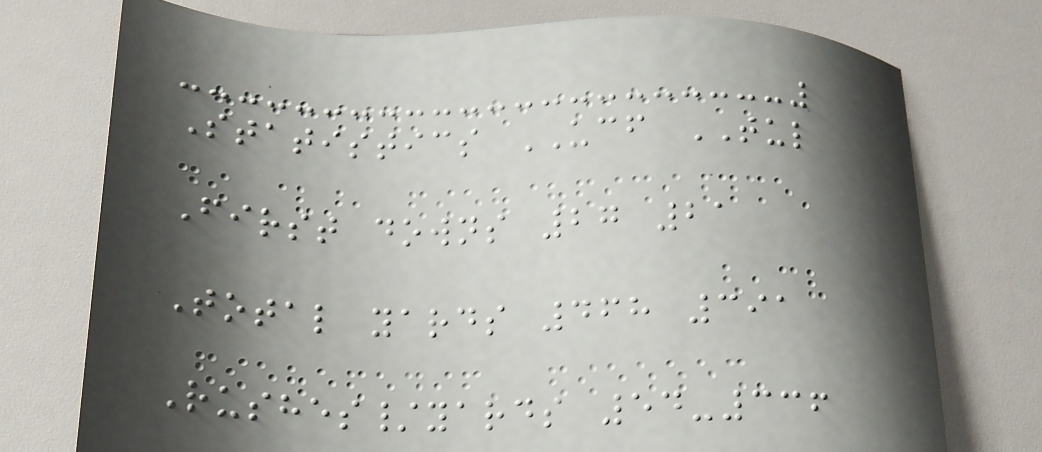Statistics UCF TUL
First downs 27 21
Total yards 468 391
Rushes/yards 54-336
